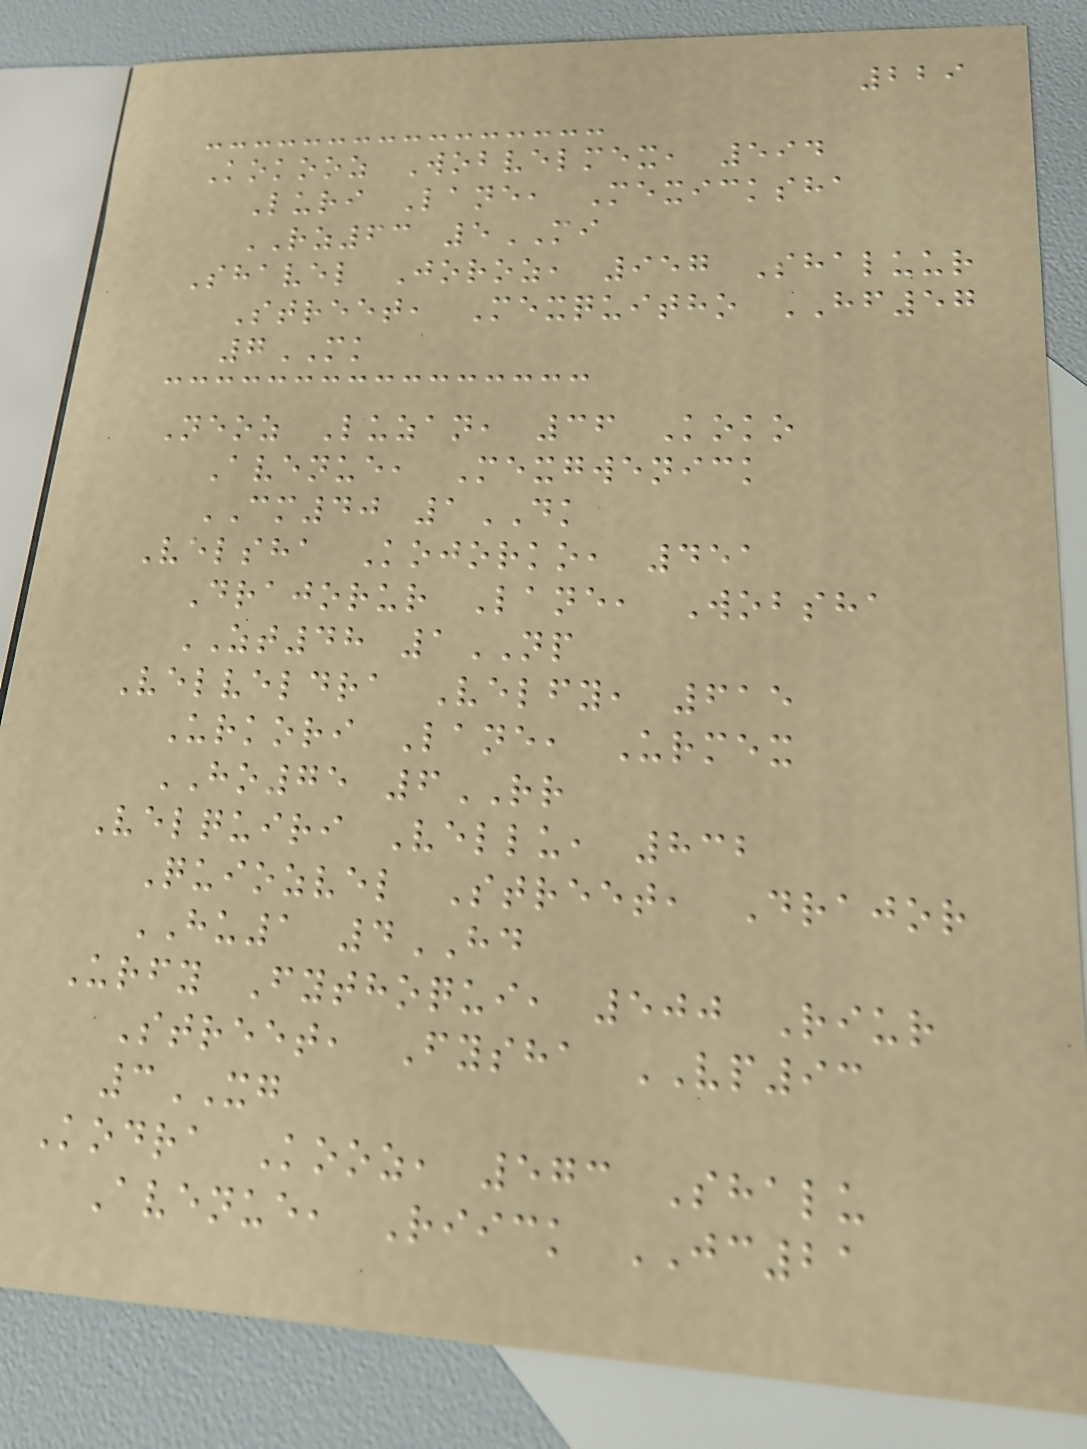229
Kokooz Wobvelmex, 594
Luri Lane, Mexicksha
RZ63 5MI
Shavel Joroz, 957 Shaluur
Street, Mexquitho HF57
7MK
Neoz Luzan, 36 Koko
Avenue, Mexgwenick
CM40 1DK
Velsha Kojorko, 451
Drajorur Lane, Wobsha
ZT48 1NP
Velveldra Velfy, 615
Urkori Lane, Urmex
HO75 6RR
Velquiri Vellu, 832
Quiozvel Street, Drajor
HU1 4HD
Urfy Fythoqui, 500 Riur
Street, Fysha VP93
3XG
Kodra Kooz, 573 Shalu
Avenue, Riick JC21
